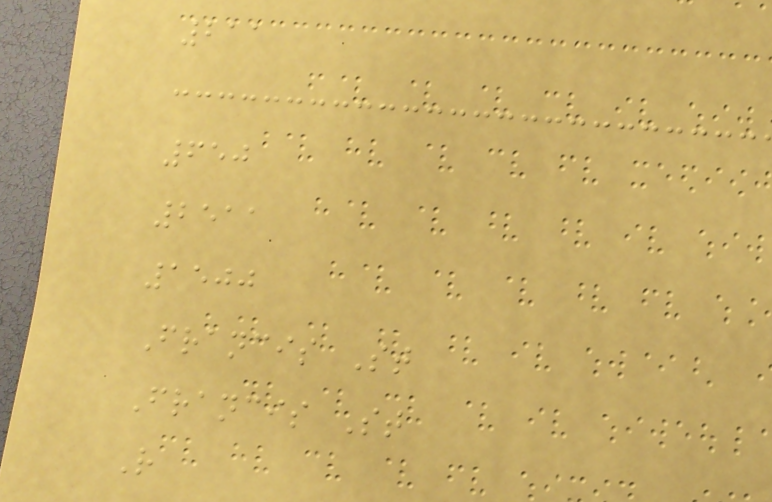211
650
2511
1500
Francis St
Francis St
R
